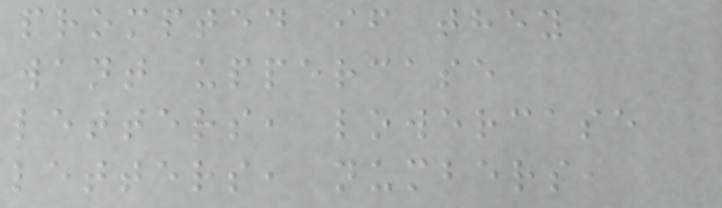prompted if they
want uppercase
letters, lowercase
letters, numbers,
